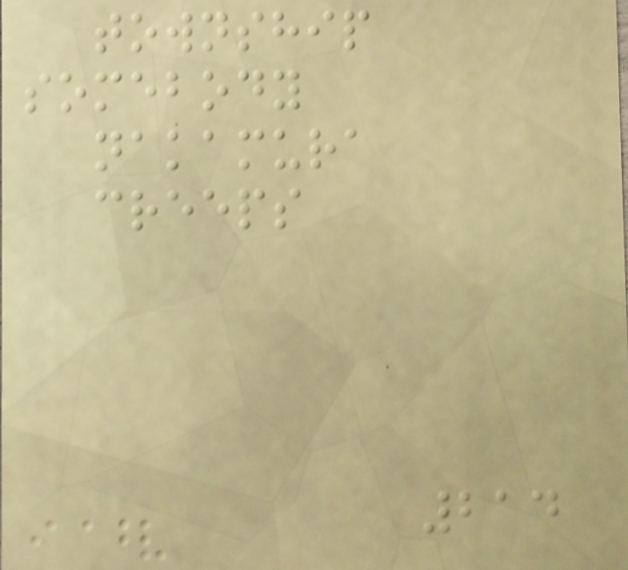township
somebody
nakamura
creeps
214
